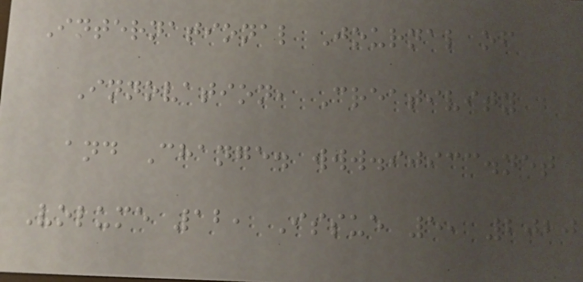International Journal of
Innovation, Creativity
and Change. www.ijicc.net
Volume 12, Issue 5, 2020
